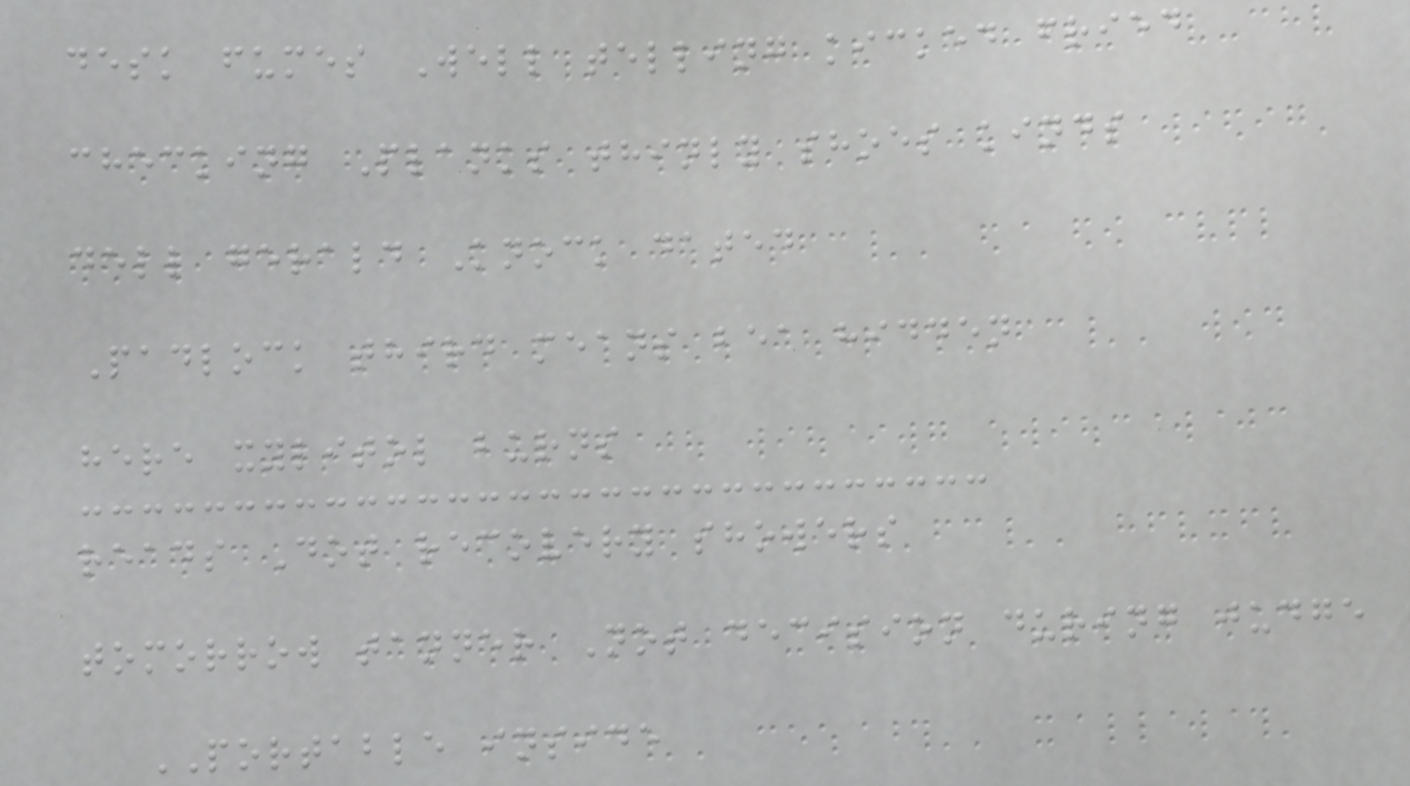desk fumes Well telling kicked fried
checking Planks thinly shoes kinds
dell gerald Knock dated
Padlock third means bea hidden
here xylitol burns
reads Dot recovery showers
tomorrow tanner Not decision during judge
PORTABLE inside
